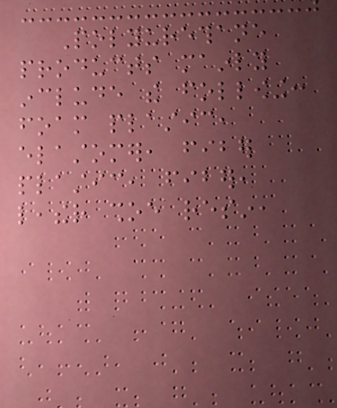Polyurethane
products mainly
include the following:
foam plastic,
elastomer, fiber
plastic, fiber,
leather shoe resin,
